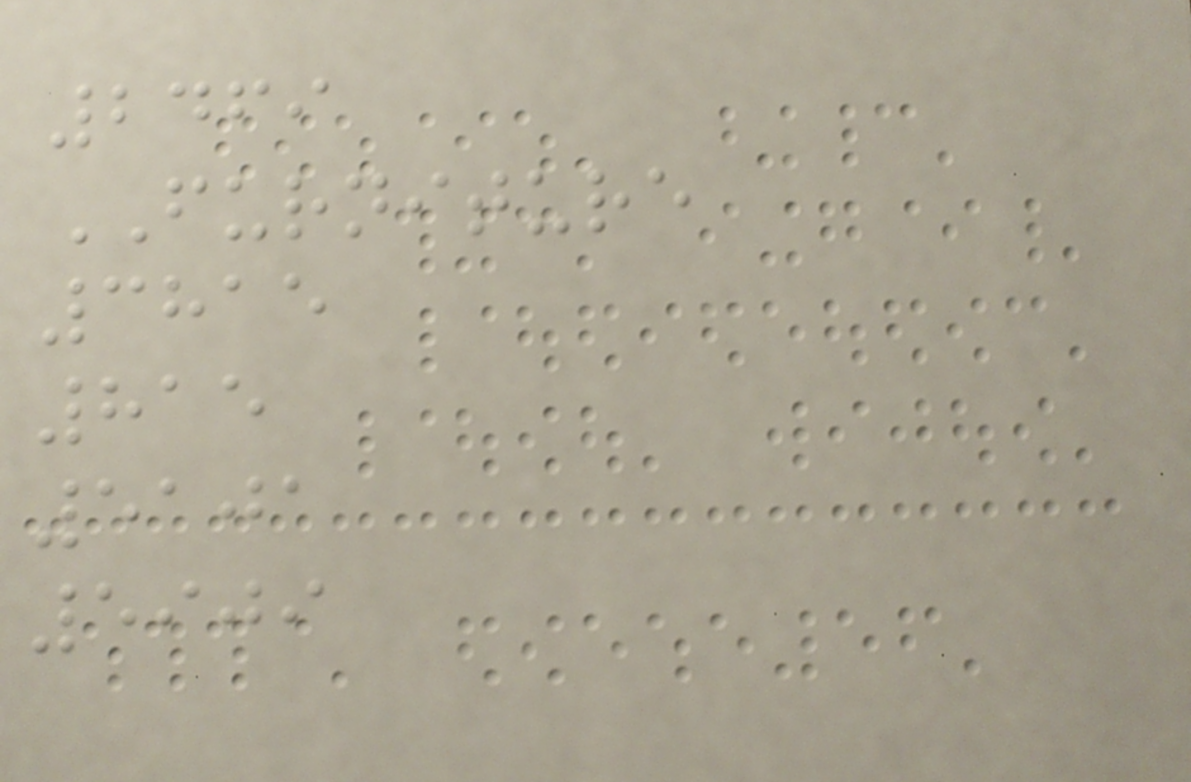2469
FURNITURE
3815
815
5101
5909
